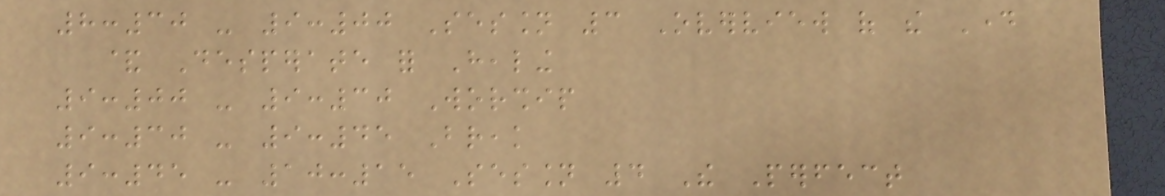8:30 - 9:00 Session 3 Overview of the Day
& Desperate for Healing
9:00 - 9:30 Worship
9:30 - 9:45 Break
9:45 - 10:15 Session 4 The Perfect
